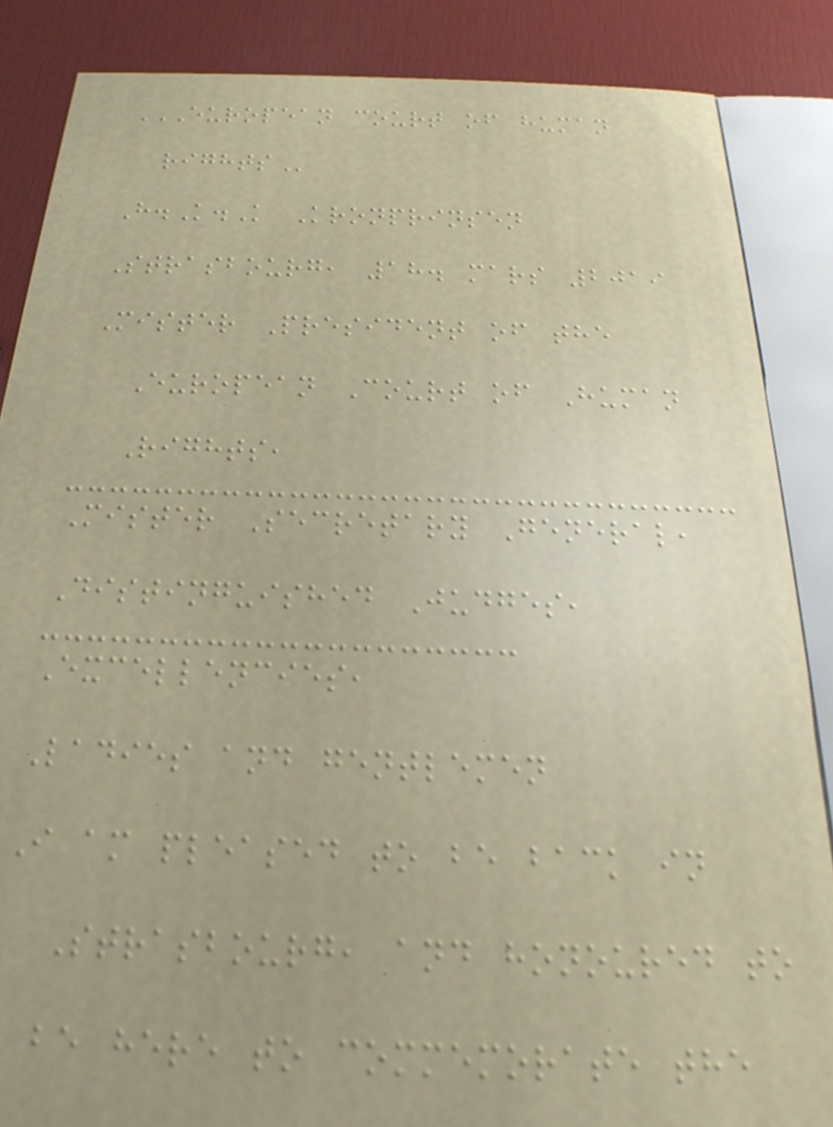EUROPEAN COURT OF HUMAN
RIGHTS
H.K.K Kronprinsen
Strasbourg, 18. mars 2019
Mister President of the
European Court of Human
Rights,
Mister Secretary General,
Distinguished Judges,
Excellencies,
Ladies and gentlemen
I am pleased to be back in
Strasbourg, and honoured to
be here to commemorate the
